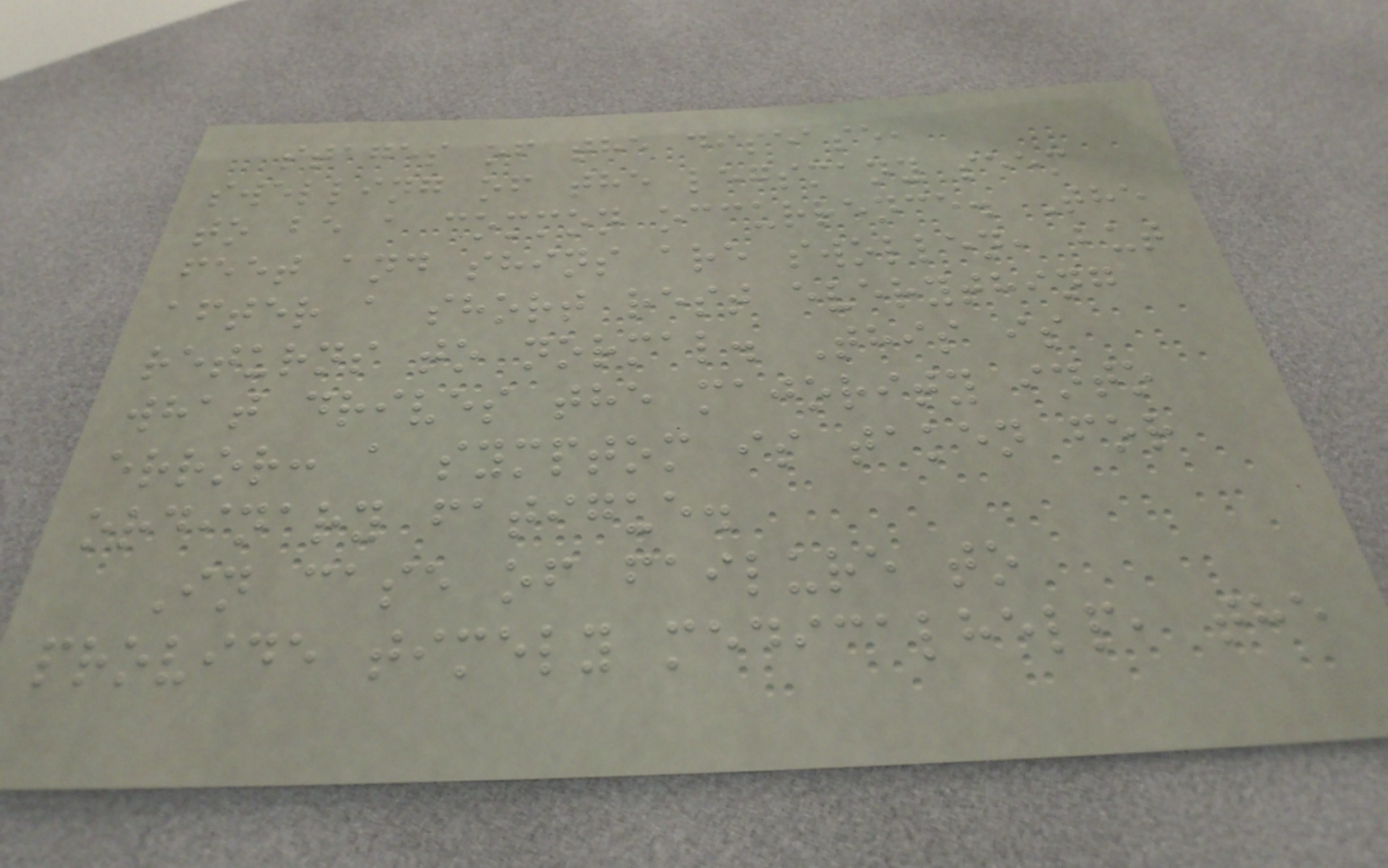stages of the disease,
swelling of the legsmany seem
to be a common occurrence. The
feet and shins are swollen, but
after a short rest everything
returns to normal. This is
what drives the majority into
error: a symptom is taken for
ordinary fatigue.
In case of failure to
provide timely medicalhelp, the
